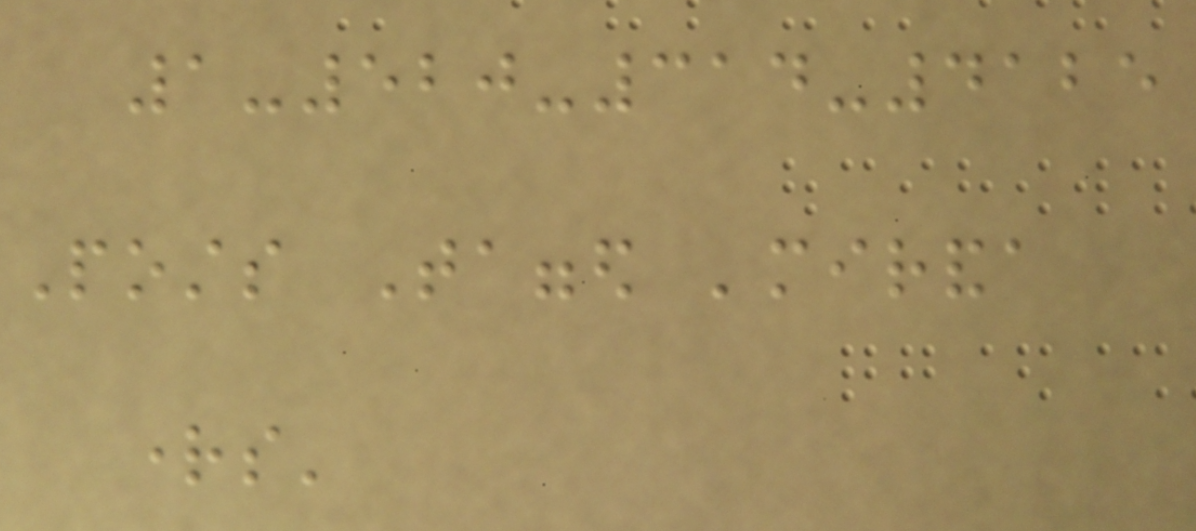1-520-314-4125
Posts Tagged 'miranda
rights'
